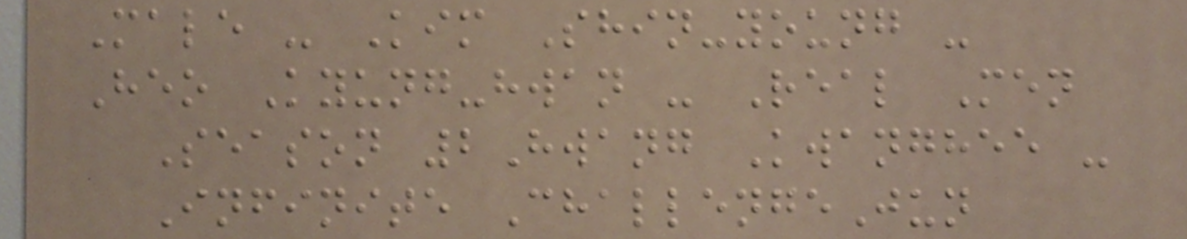Male - Kim Shin-young -
Heo Kyung-hwan - Real Men
Season 2Hwang Kwanghee -
Infinite ChallengeJun
